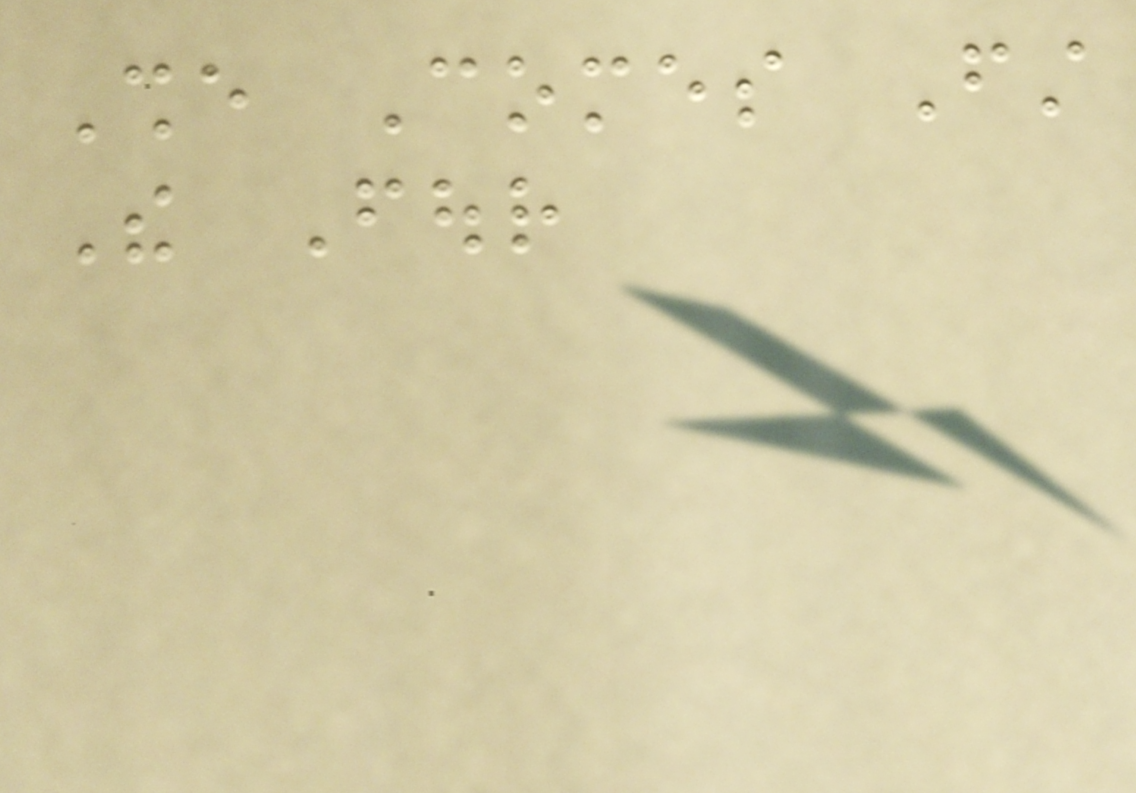She Comes First
The Four
